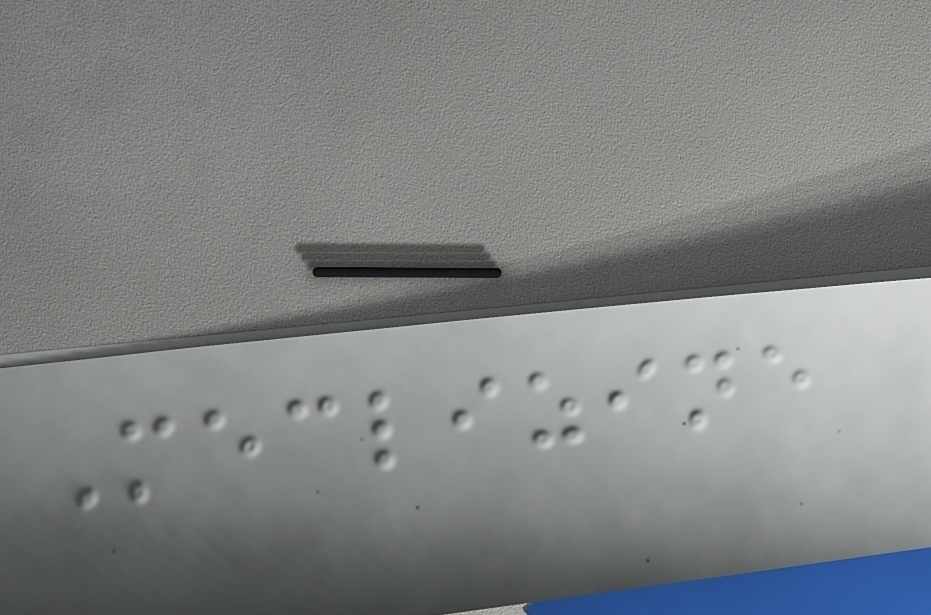Meclizine
